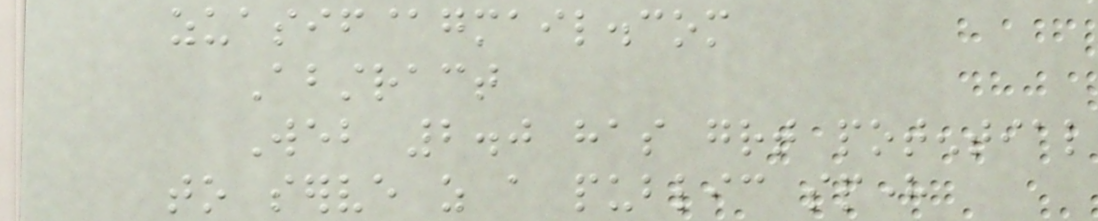zuasif@gmail.com
Abstract
Web 2.0 has great potential
to serve as a public sphere
